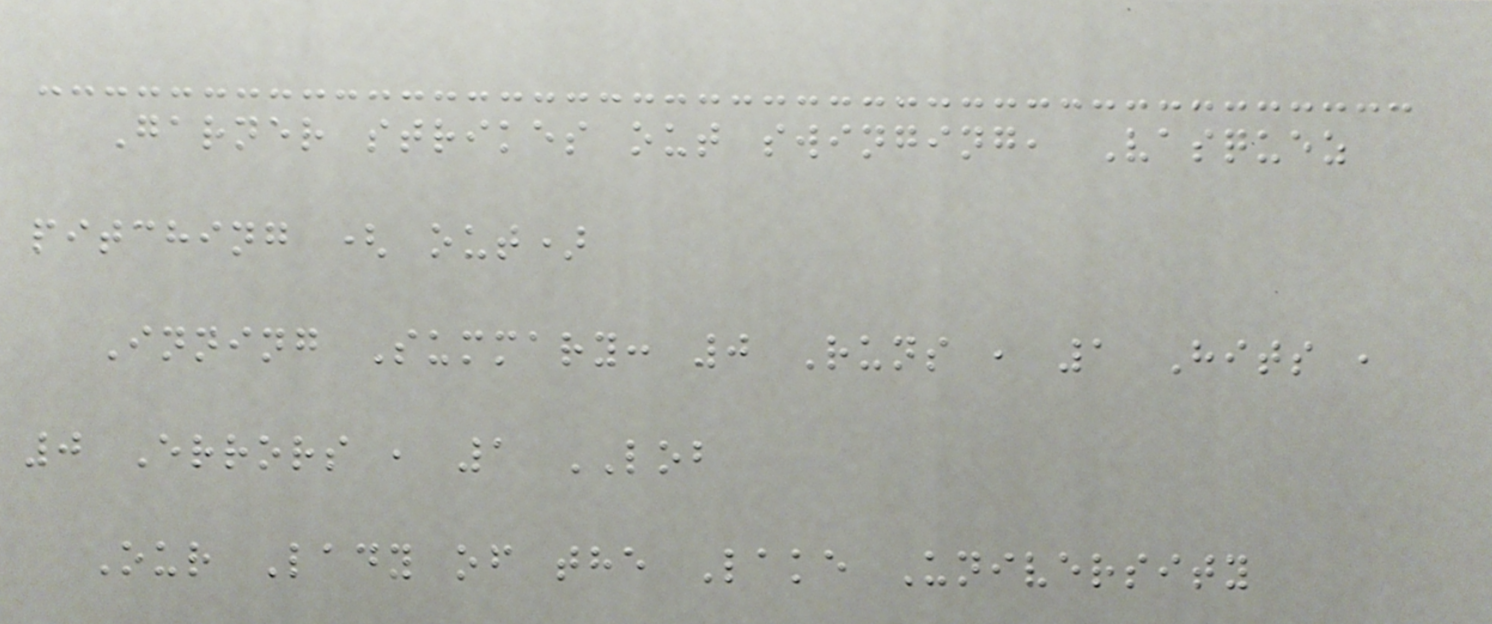Garner strikes out swinging, Vasquez
pitching ( out)
Inning Summary: 0 Runs , 1 Hits ,
0 Errors , 1 LOB
Our Lady of the Lake University
